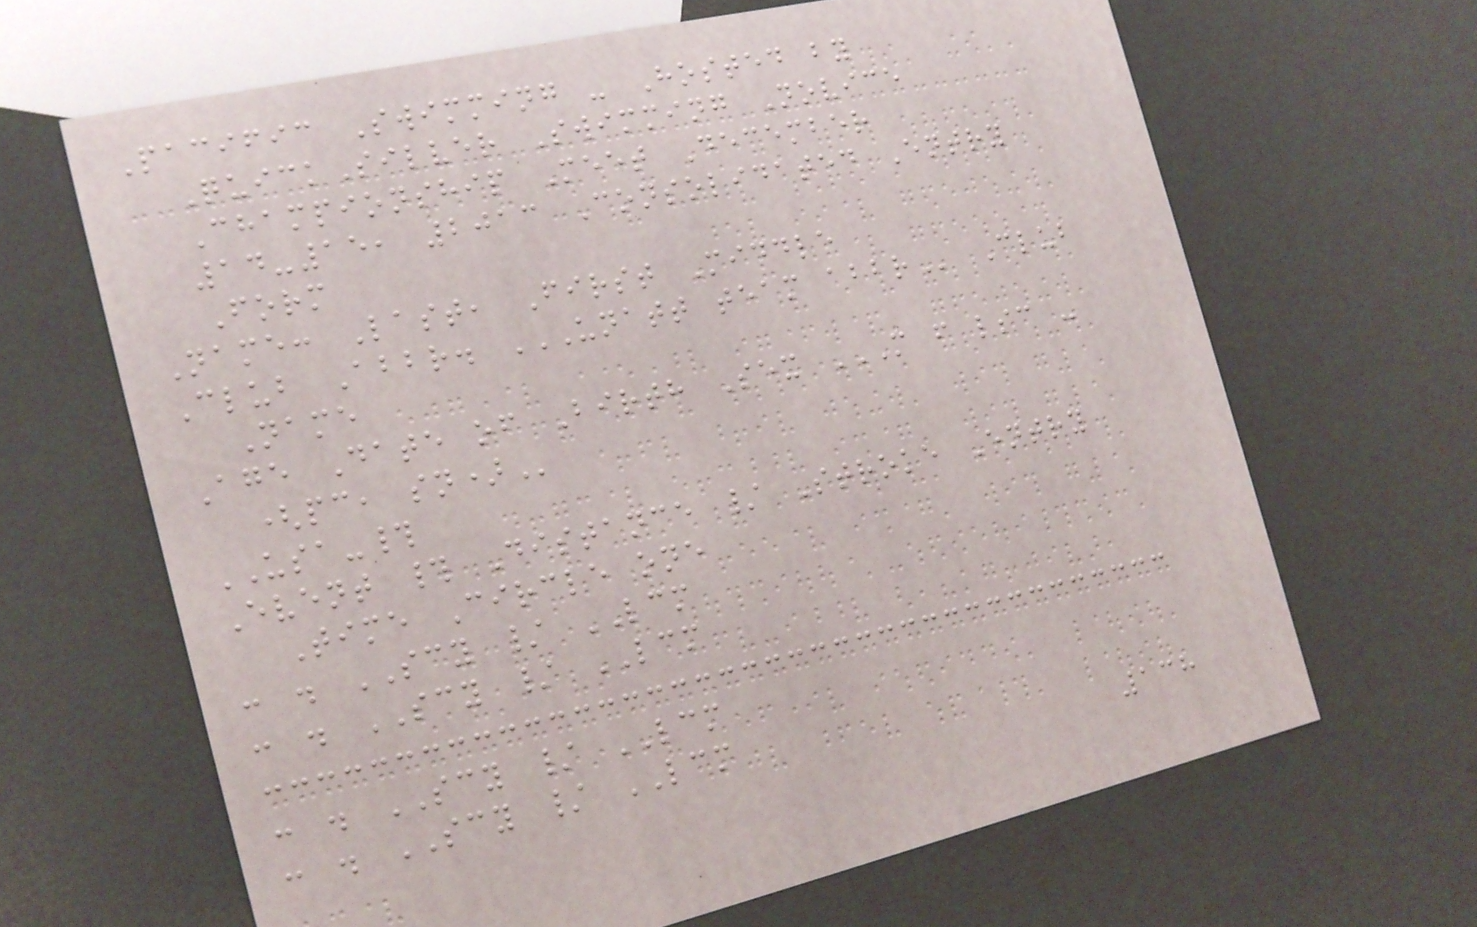Pacific Swimming - Hosted by
QuickSilver Swimming Novice
Championship Meet December
14-15, 2013 Consolidated Entry
Form
Name: Last, First Middle
Club Abbr. UNATT TEAM ABBR Club
Name
Age Date of Birth Sex M F LSC -
(PC, SN)
USA-#
Event # Distance / Stroke Entry
Time Circle one
: . SCY / LCM
: . SCY / LCM
: . SCY / LCM
: . SCY / LCM
138
